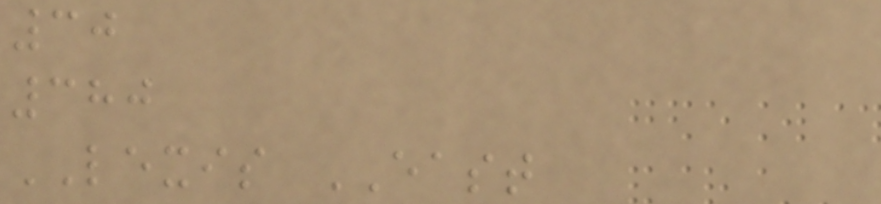30
380
LEXIS EAST
